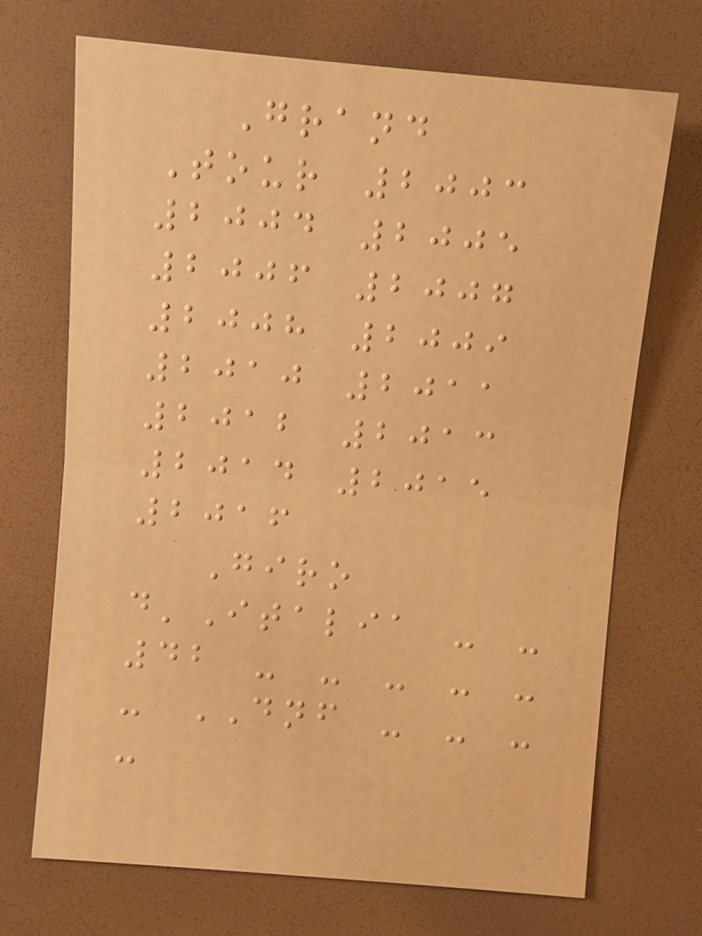Grand
Tour 2003
2004 2005
2006 2007
2008 2009
2010 2011
2012 2013
2014 2015
2016
Giro
d'Italia - -
42 - - - - -
- DNF - - -
-
